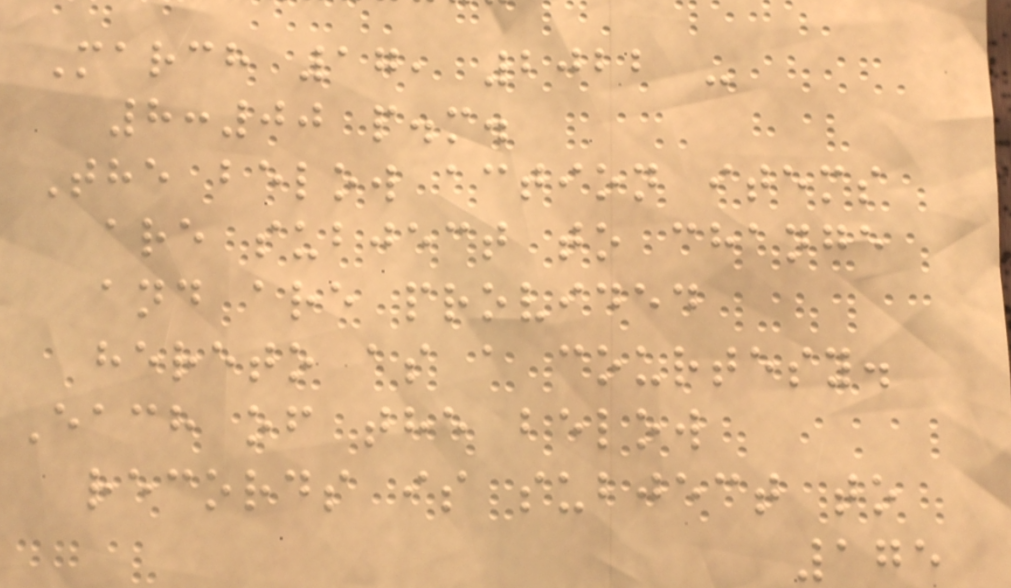March 17, 2022 -
8:00 p.m.
The below action items
are subject to change
and are provided
hereto as a courtesy.
Each of the below
records is subject to
175
